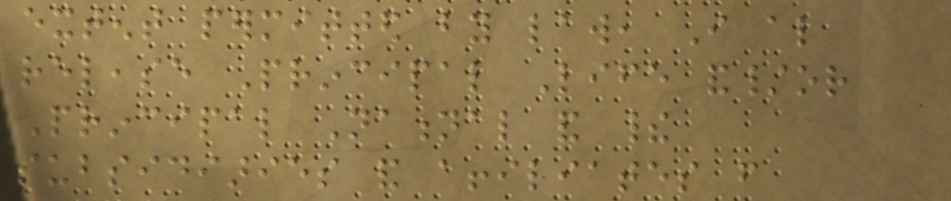extent permitted by law, I also
release Principal Life and/or
Principal National and their
subsidiaries and affiliates from
